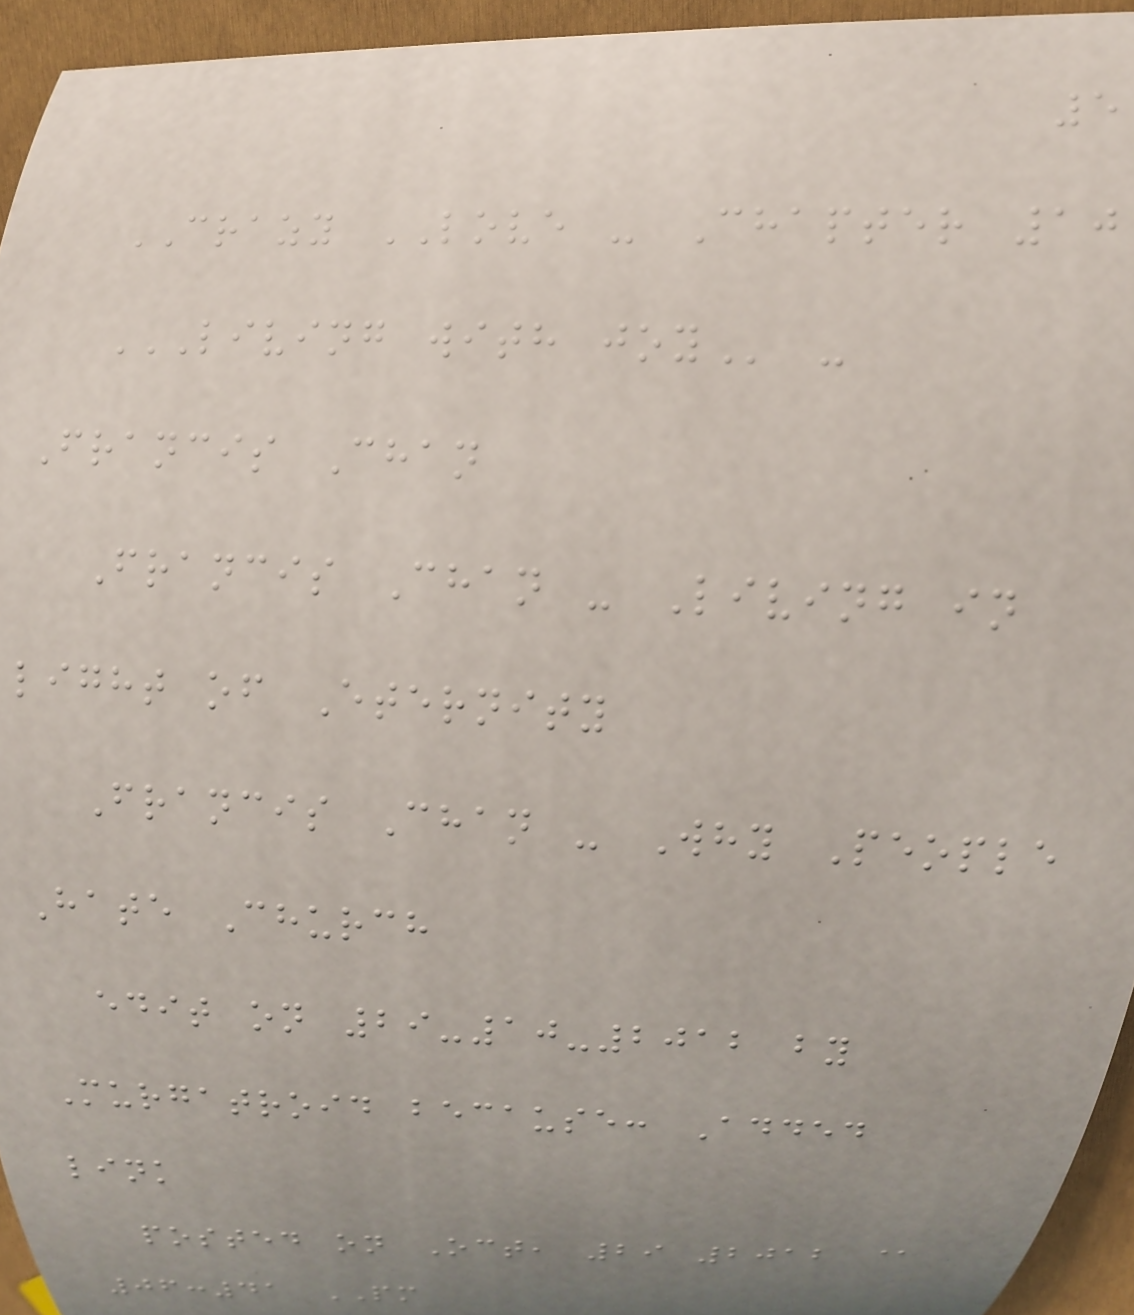5
CRAZY LOVE - Chapter 10
LIVING WITH JOY -
Francis Chan
Francis Chan - Living in
light of Eternity
Francis Chan - Why People
Hate Church
edit on 29-10-2012 by
Murgatroid because: Added
link
posted on Oct, 29 2012 @
06:41 PM
